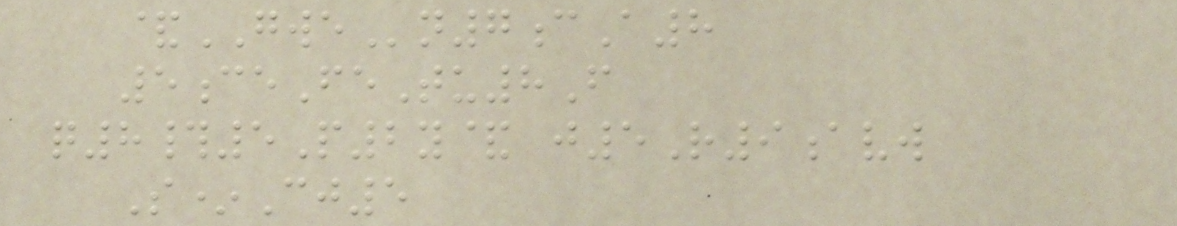&GWEn7cA8
5ceFeTu8F
q8#5P2y& j5R9avw
S*Cj5
